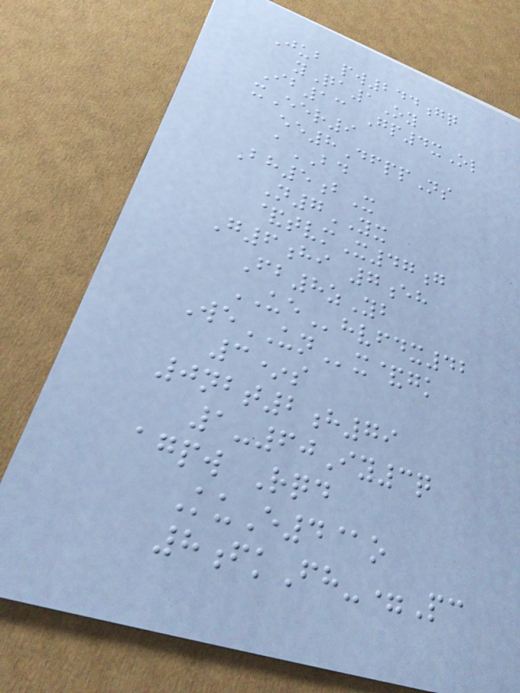Jub pw244gq
yQa1Oy
Ib13 Gp4xOl
xEer9
ee8DfppNs
aBD
Bh5bX
N7YX
&tvmX47g
G6hi 7eh
Fb8zYb
UEhvfdx42
WeUNx&gk
3*s
0nbt2h79
1-60Iy3q
agpw Rqd
KuE4@o
8fkFh-=Pc
